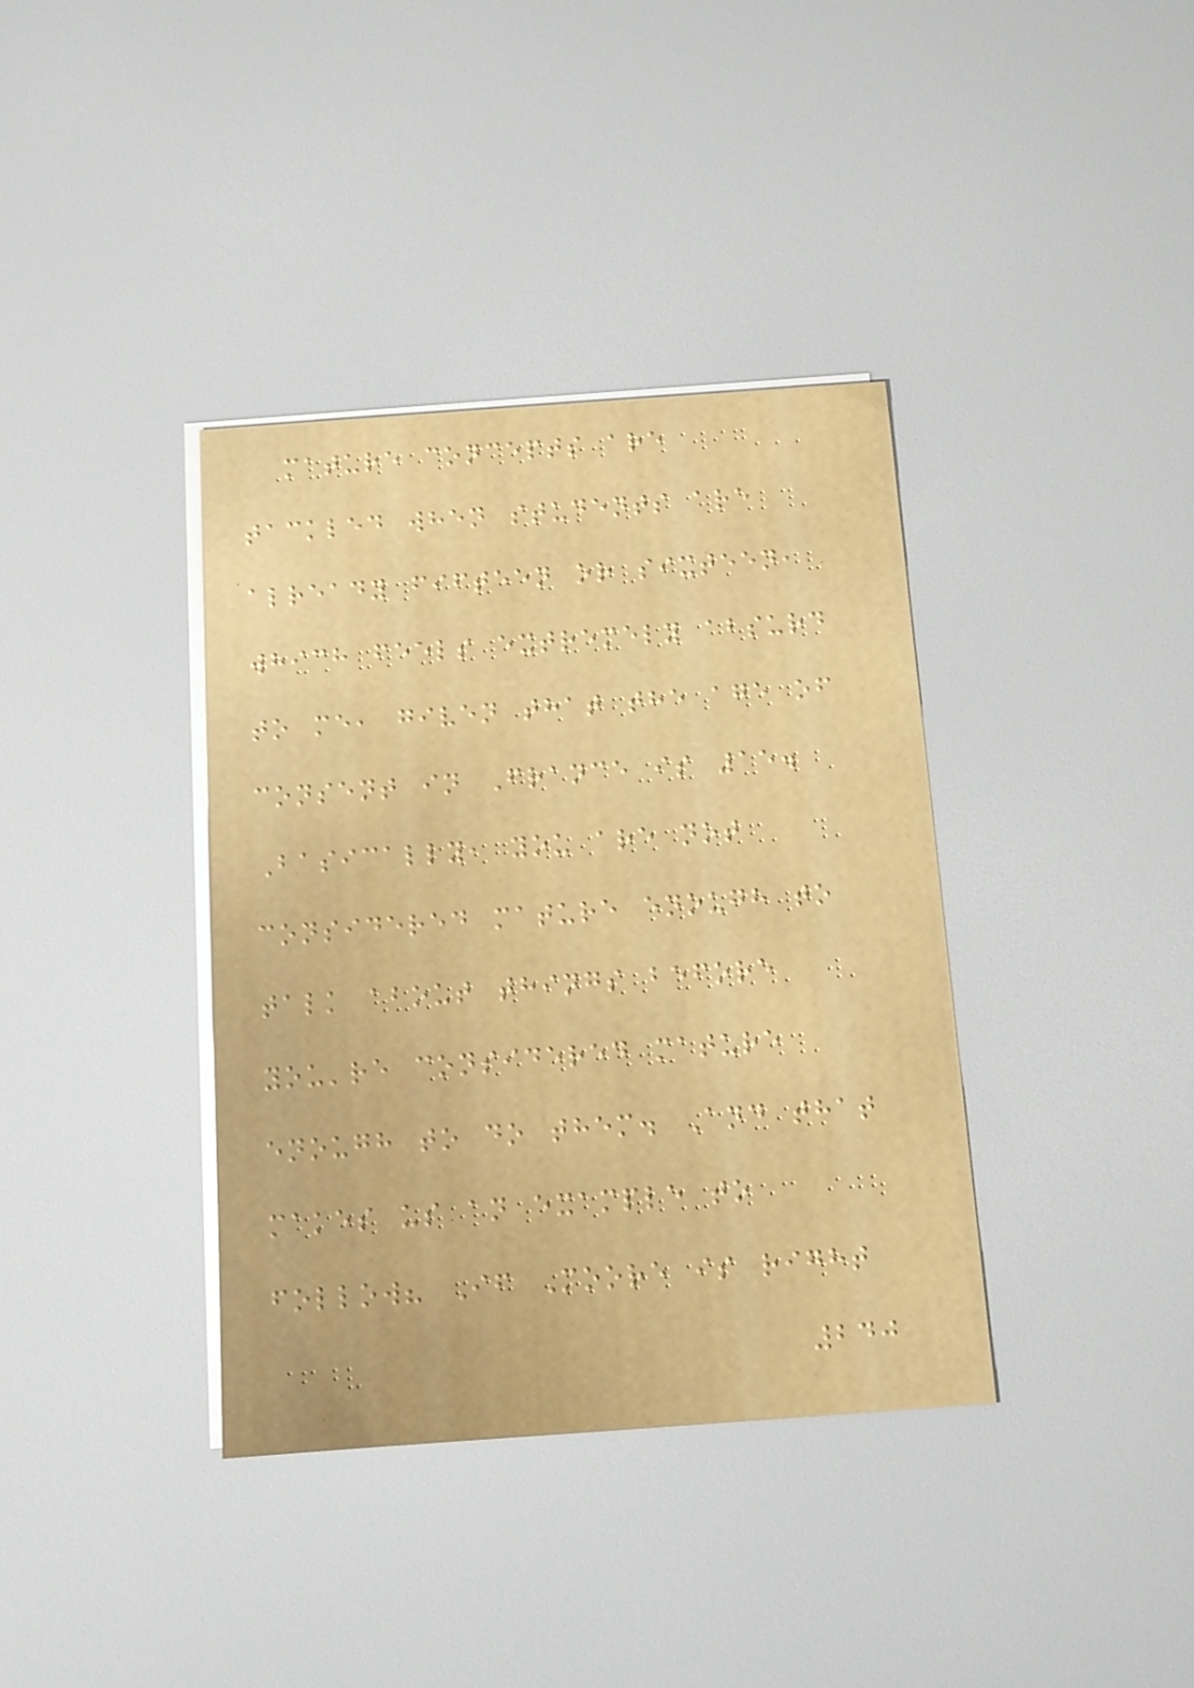mature concepts are
tackled when students are
already fifteen or sixteen,
which feels extremely absurd
to me, given that the age of
consent in France is 15.
Basically, you are not
considered mature enough to
talk about things before
you're considered mature
enough to do them. And that
makes us an example to
follow? If Moore is right
240
